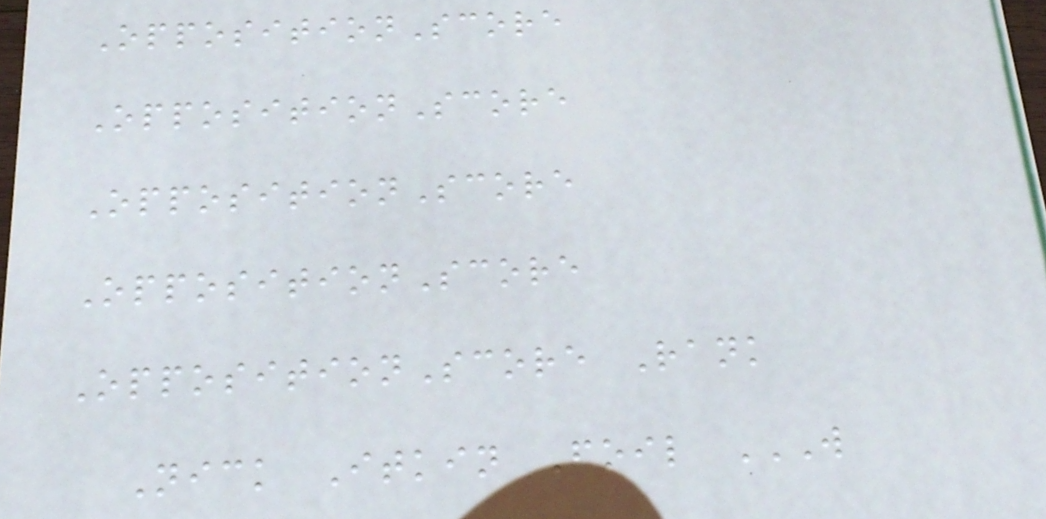OppositionScore
OppositionScore
OppositionScore
OppositionScore
OppositionScore Rank
Nick Itkin Foil W
